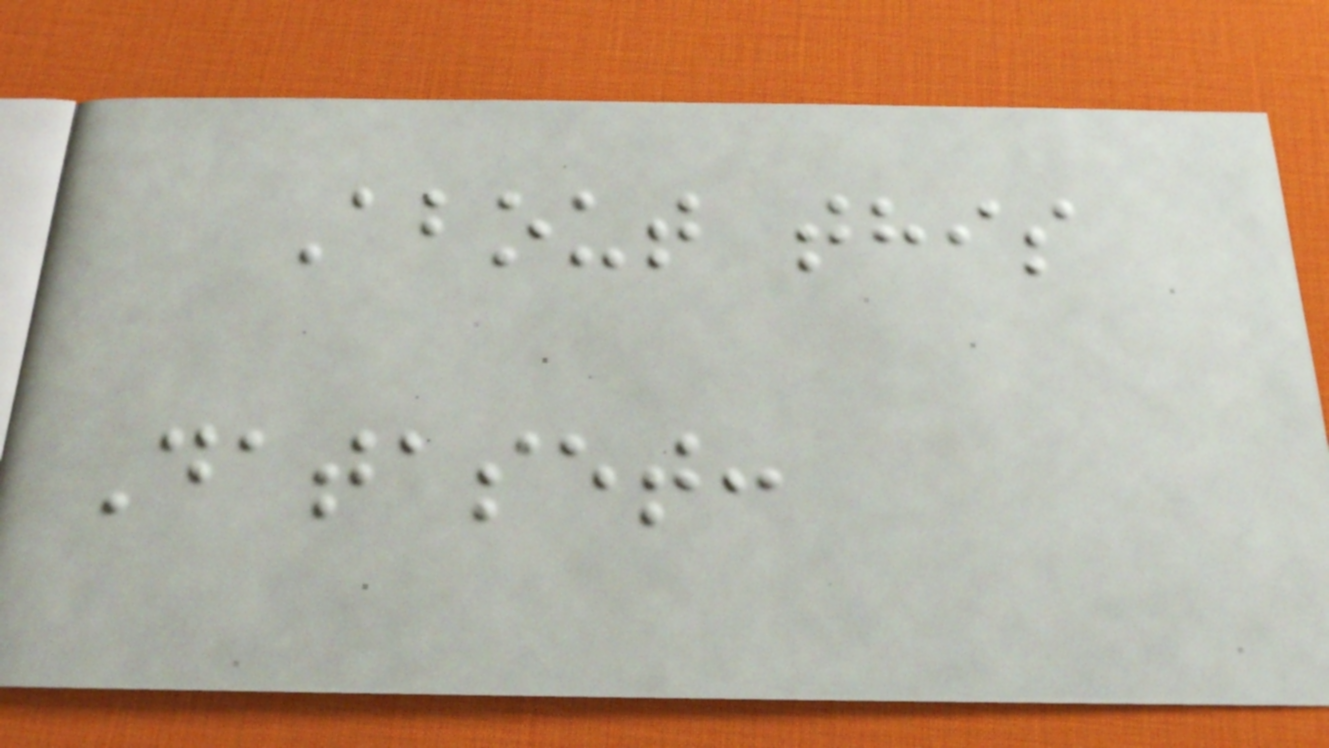About this
Dataset:
